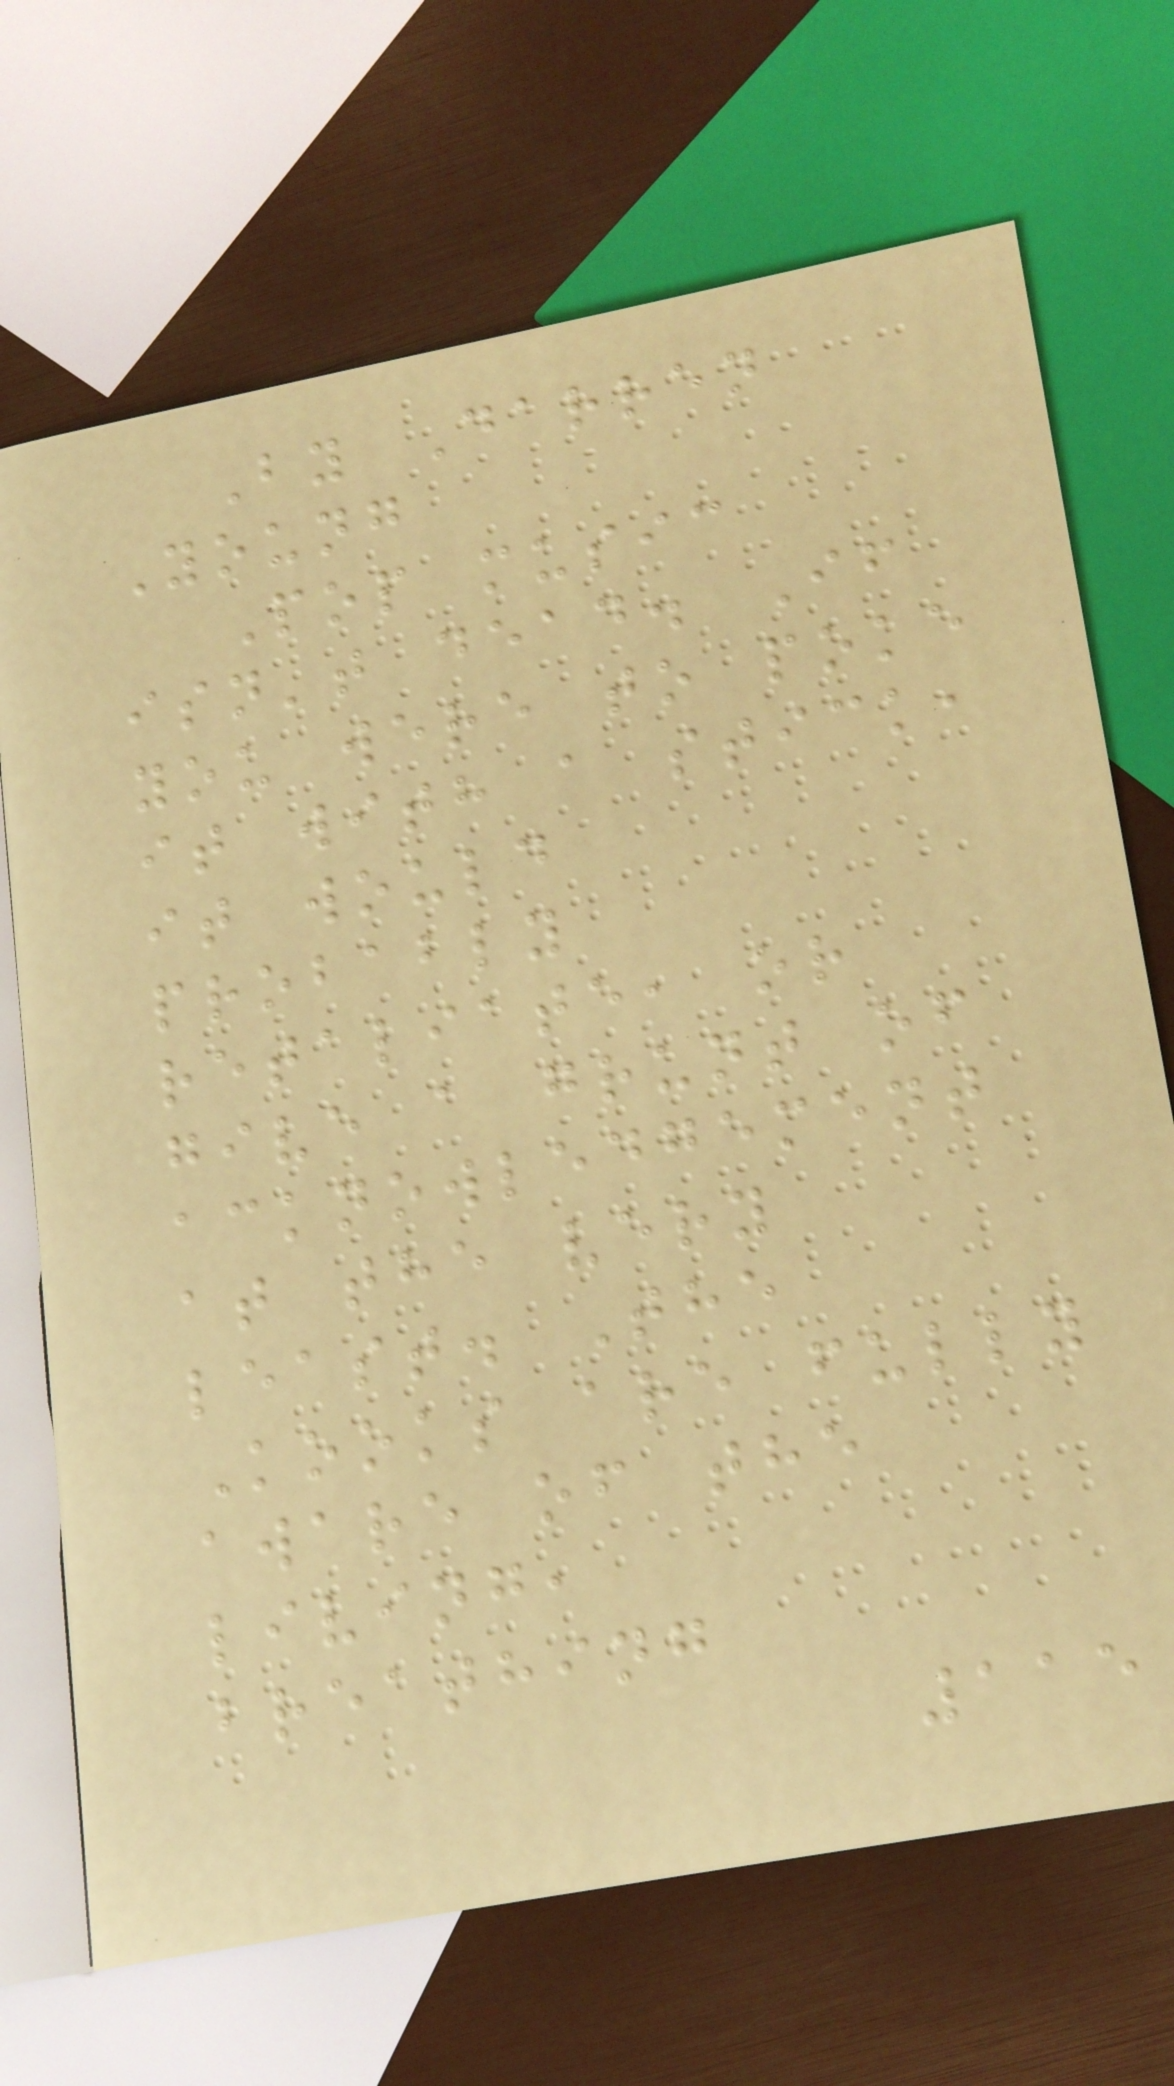By Darren
Young
Pop music
isn't dead. If
you were to poke
it with a stick,
it would
probably
retaliate, or
give a grunt of
acknowledgement
at the very
least. The
Kooks are fully
aware of the
living,
breathing
115
